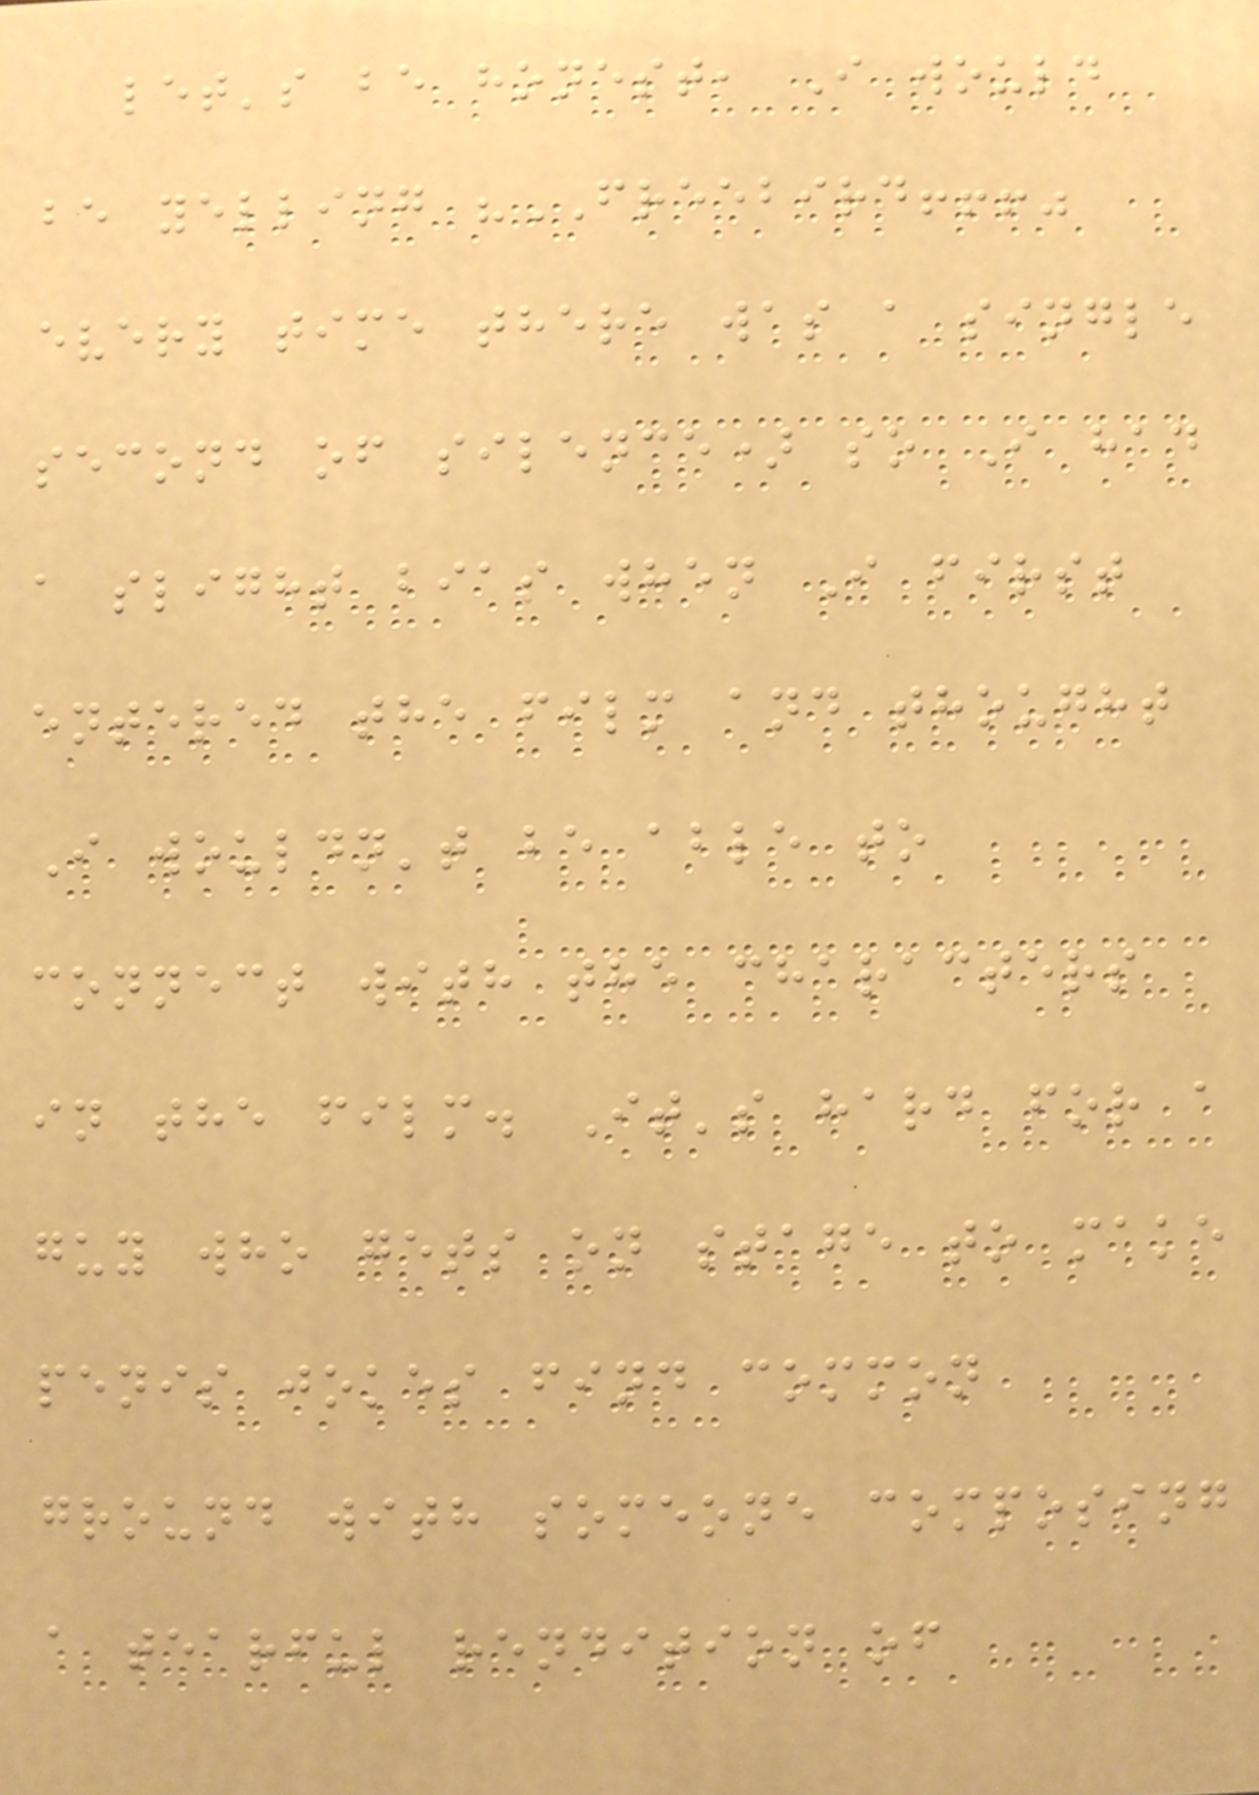let's be honest, I would
be yelling "FREEBIRD!!!"
every time there was a single
second of silence) so I had
a slight bias when I first
entered the film and thought
I wouldn't be able to
connect with the characters
in the film. It's hard for a
guy who gets on stage to make
penis jokes find common
ground with someone composing
a tearful rendition of
